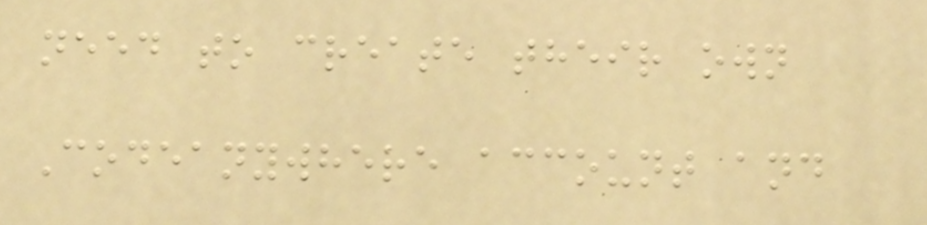need to create their own
Codeanywhere account and
